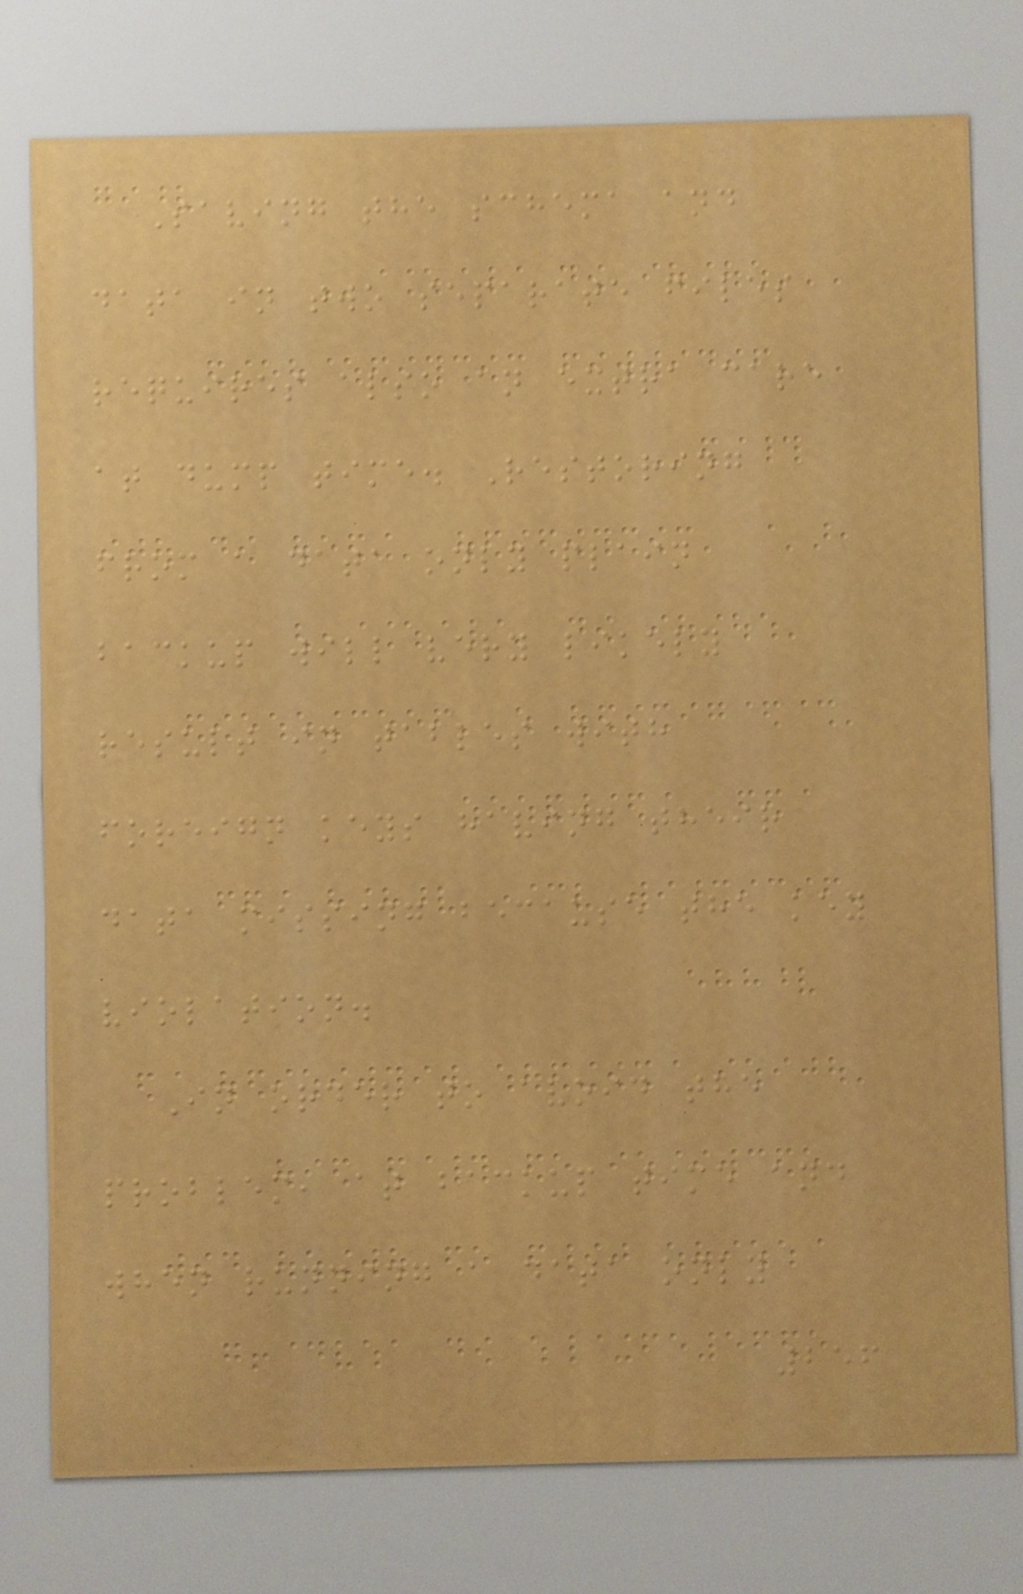Saving the schema and
data in two separate files
requires also an extra care
at dump time. Restoring
from a data only plain
backup will very likely
result in tables with
foreign keys having their
data missing because the key
violation.
In order to avoid the
problem, at backup time and
when running a data only
256
